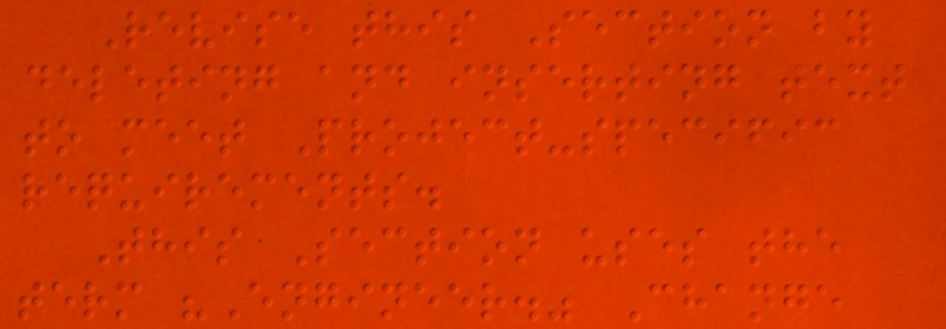Revise this Section by
deleting and inserting text
to meet Project-specific
requirements.
This Section uses the
term "Engineer." Change
